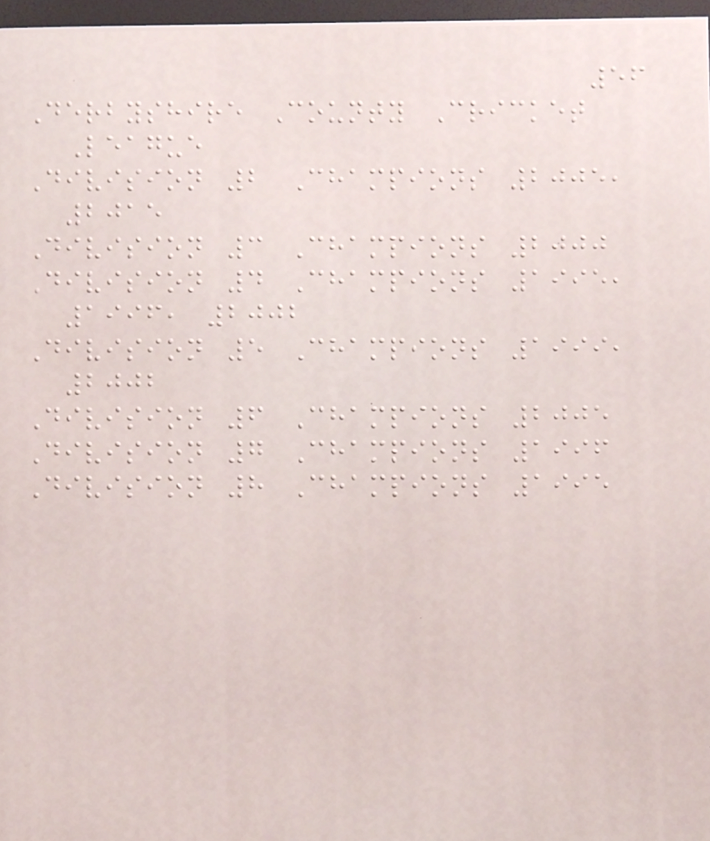56
Derbyshire County Cricket
League
Division 2 Champions 2005,
2015
Division 3 Champions 2000
Division 4 Champions 1995,
1996, 2002
Division 5 Champions 1999,
2002
Division 6 Champions 2005
Division 7 Champions 1996
Division 8 Champions 1995
